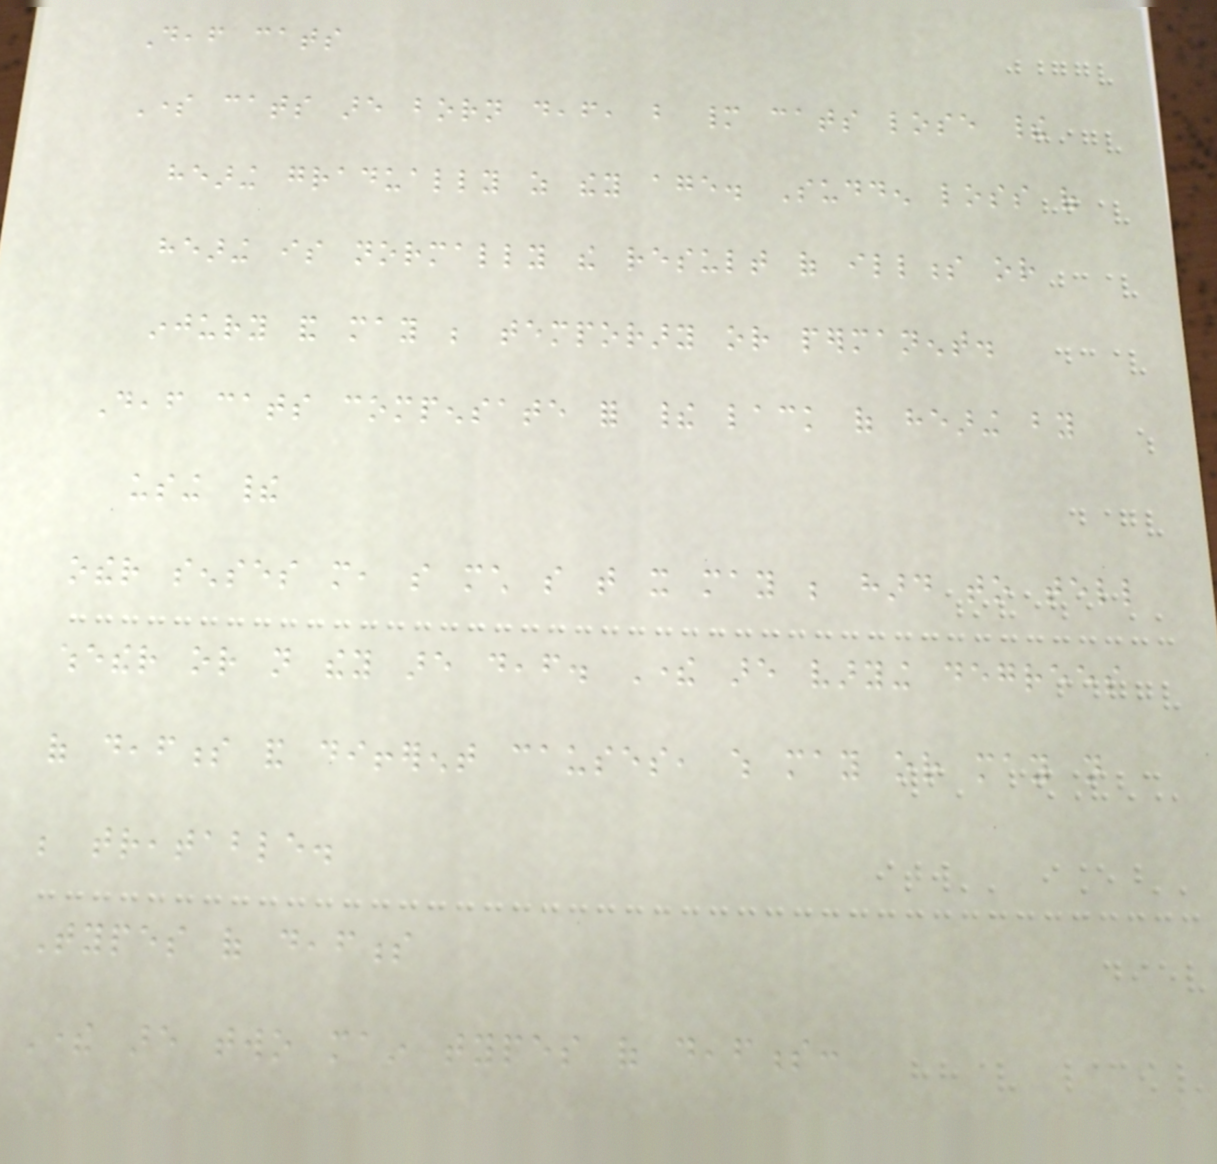Deaf cats
Some cats are born deaf, but many cats lose their
hearing gradually as they age. Sudden loss of
hearing is normally the result of illness or
injury and may be temporary or permanent.
Deaf cats compensate for their lack of hearing by
using their
other senses more, so much so that it may be hard to tell
whether or not they are deaf. There are varying degrees
of deafness and different causes, which may or may not
be treatable.
Types of deafness
There are two main types of deafness:
